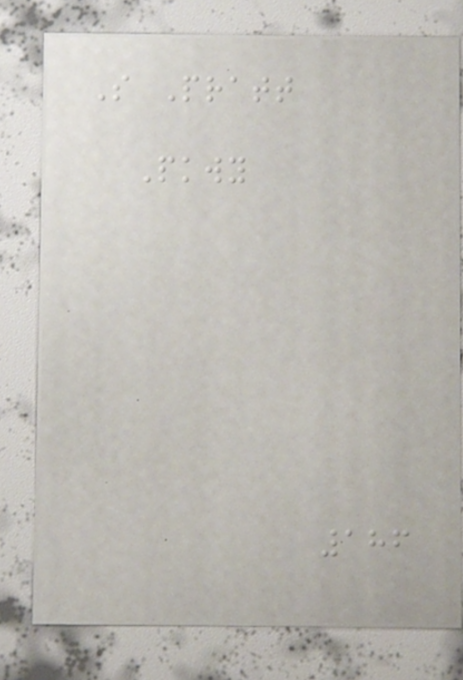S Pratt
Pkwy
186
